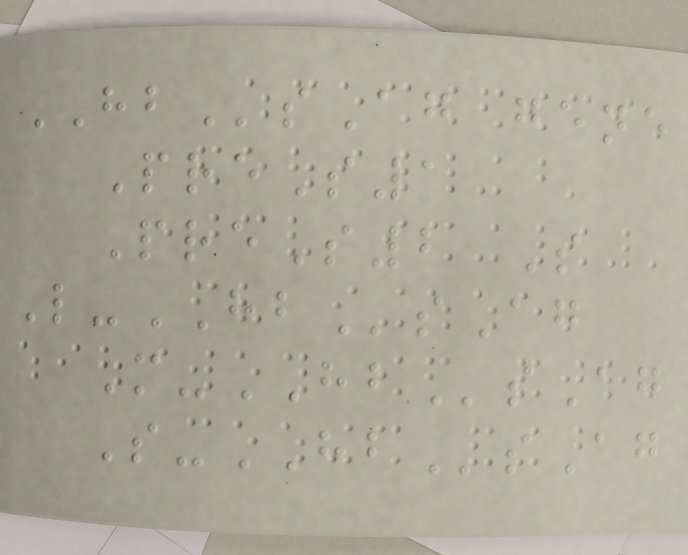HBsAg gene
PreS1
PreS2 S
L-HBsAg
M-HBsAg
S-HBsAg
